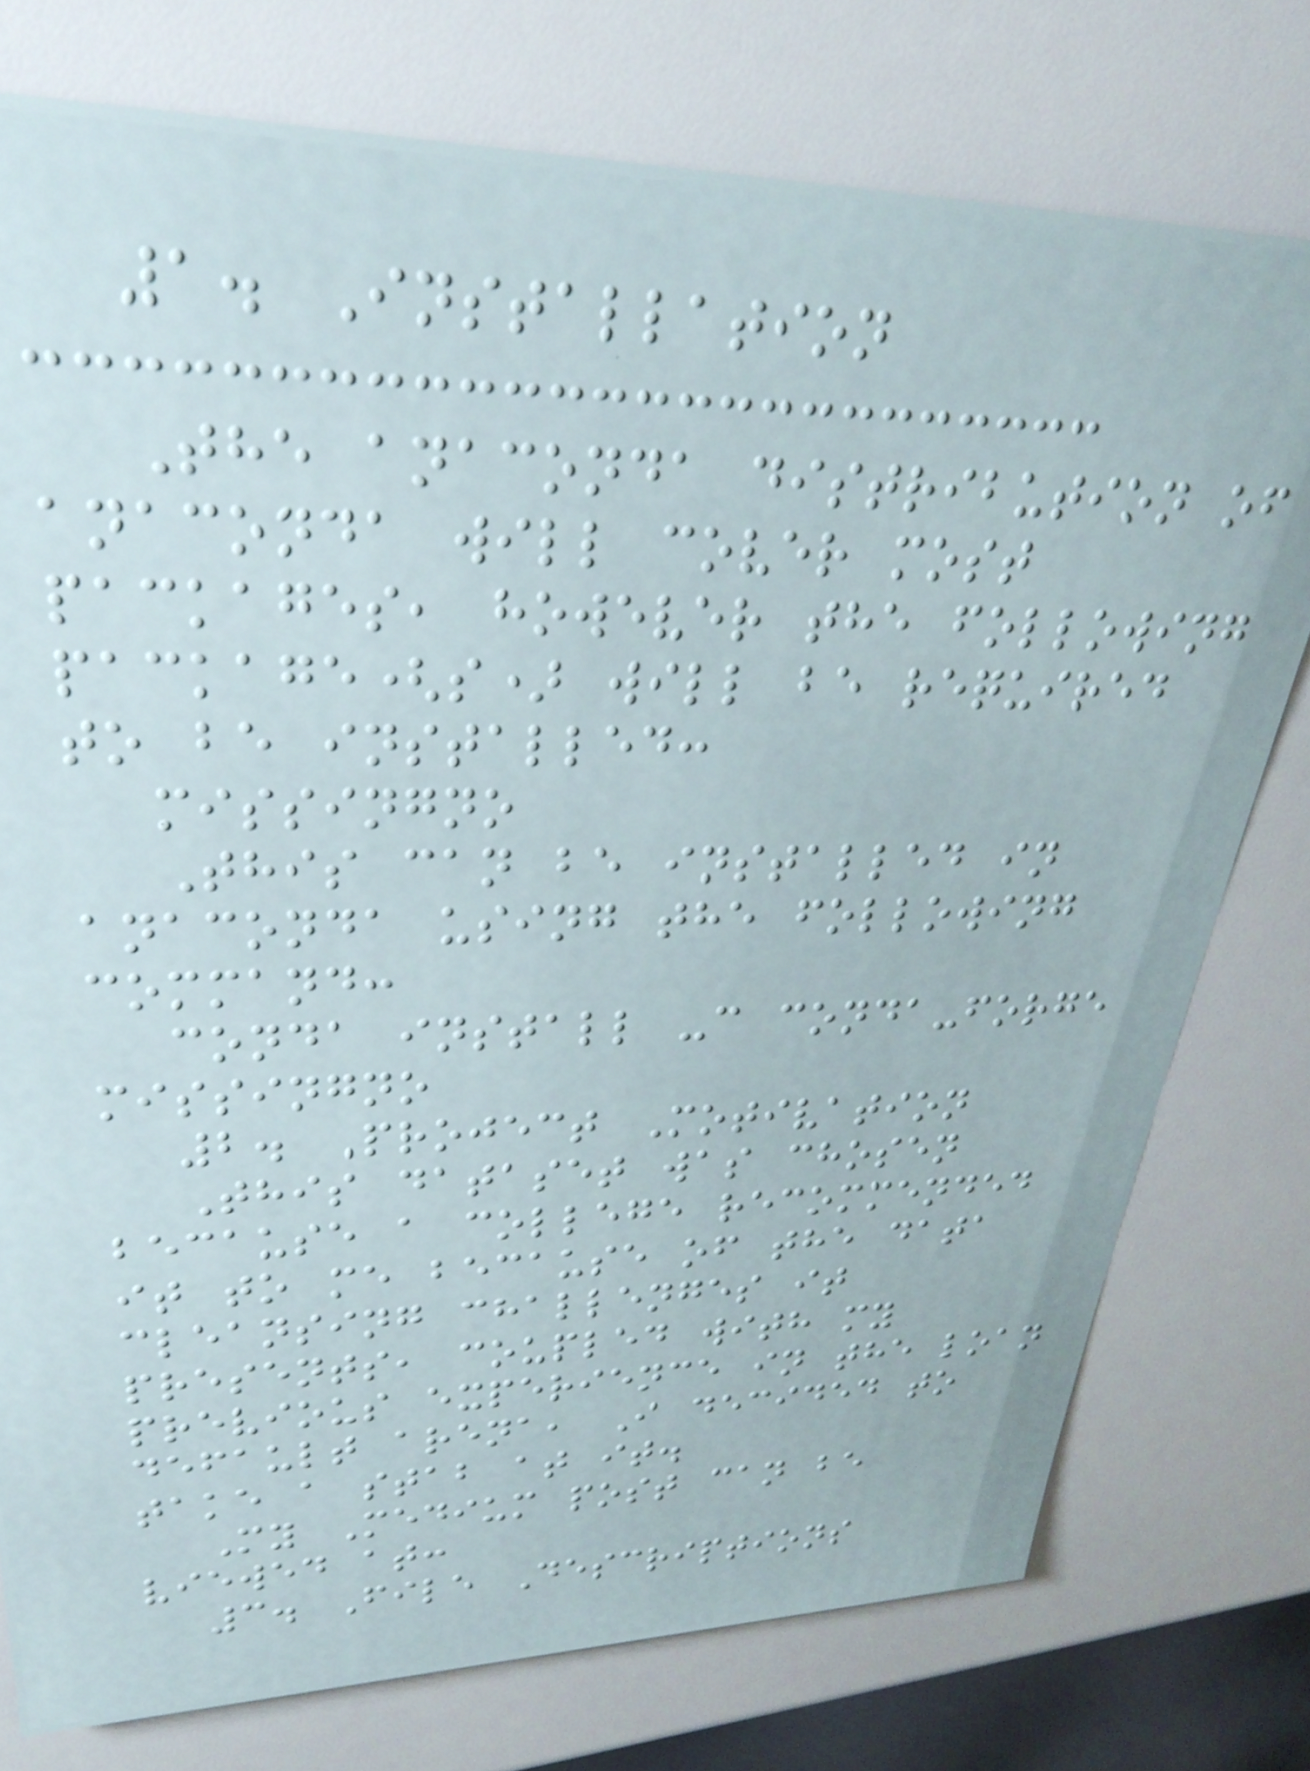1. Installation
The anaconda distribution of
anaconda will cover most
packages, however the following
package(s) will be required
to be installed:
missingno
This can be installed in
anaconda using the following
command:
conda install -c conda-forge
missingno
2. Project Motivation
This dataset was chosen
because a college recommended
it to me because of the data
cleansing challenges it
presents, coupled with my
previous experience in the loan
default arena, I decided to
take a stab at it.
My Medium post can be
viewed at:
3. File Descriptions
